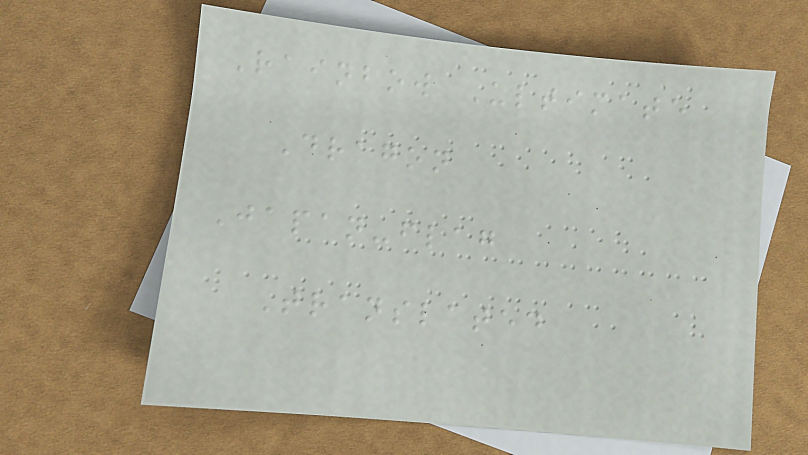Rainbow Ultimate
Dragon
Japan-flag
Translated
